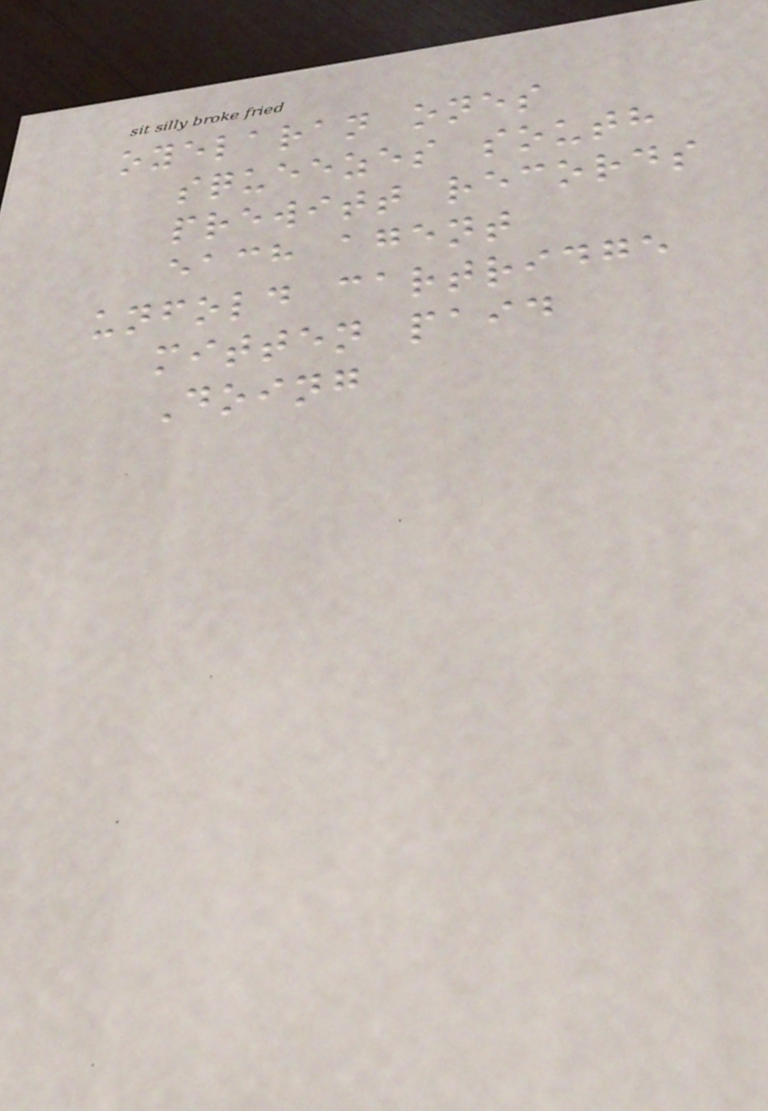oyelaran ones
squeezes south
prewitt records
each agent
unfold cartridge
mitten paid
Doing
